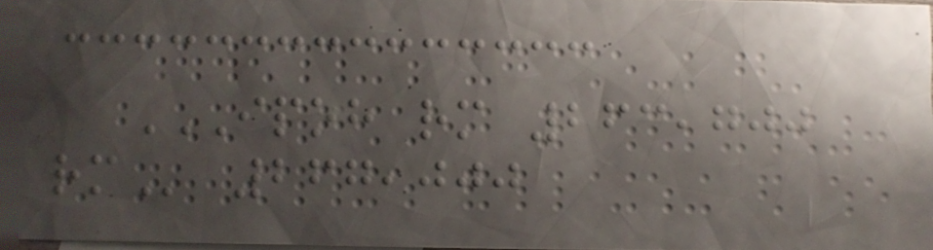IPOH RM 263,700
RM 267,000
